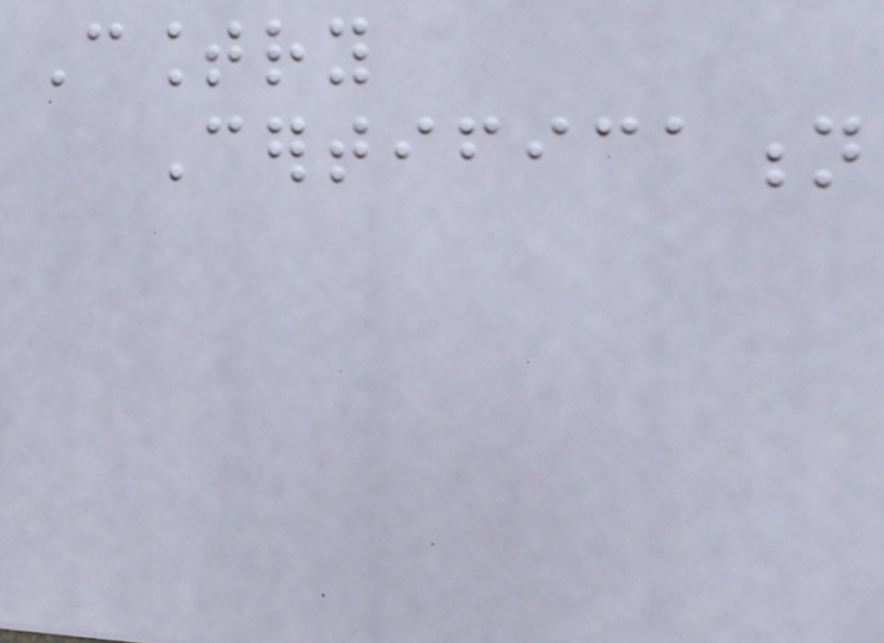Country
Certification
